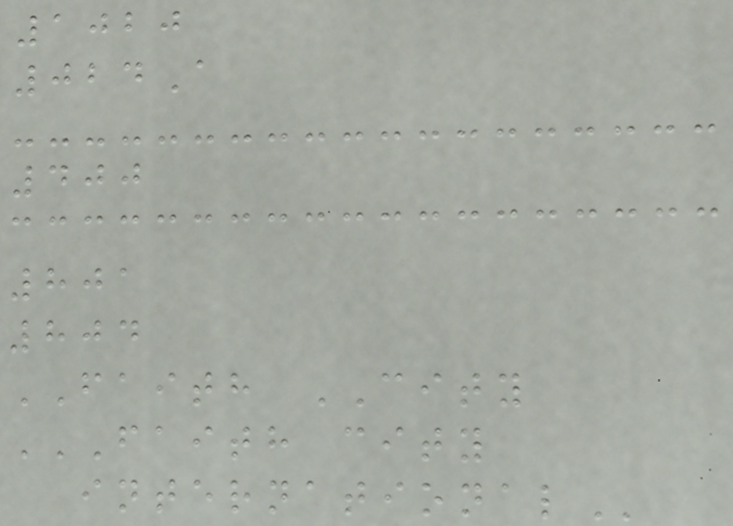1020
024A
400
801
804
FAITH CITY
FAITH CITY
INTERNATIONAL
